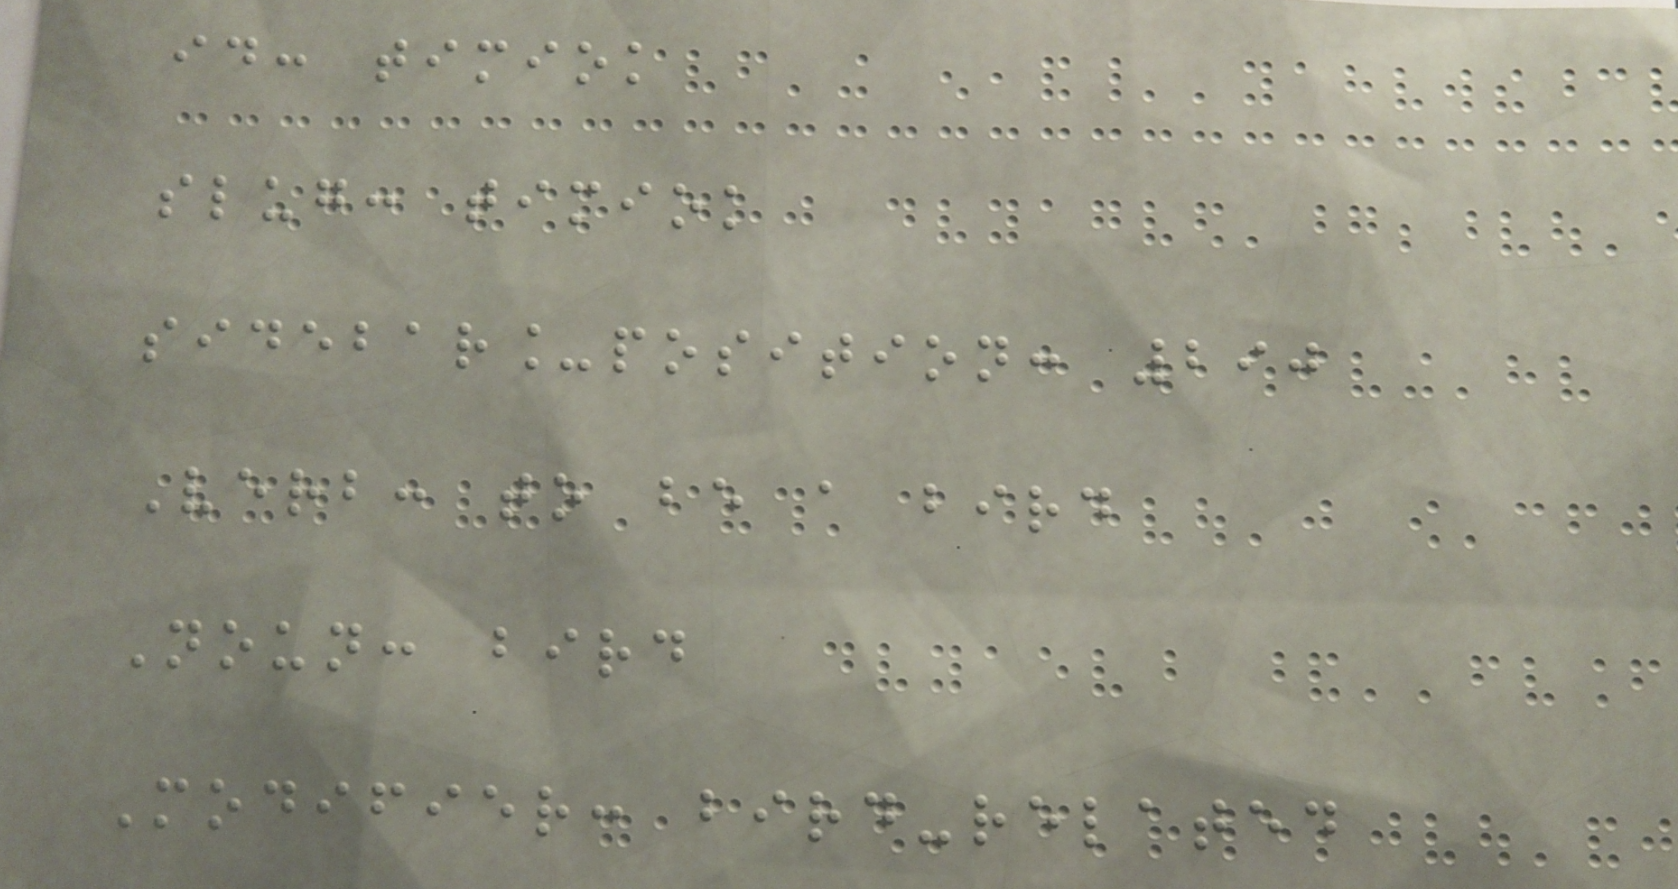id: timiok
slug: timiok
sidebar_position: 290
Verb: to be a bird
Noun: bird
Modifier: bird-related
